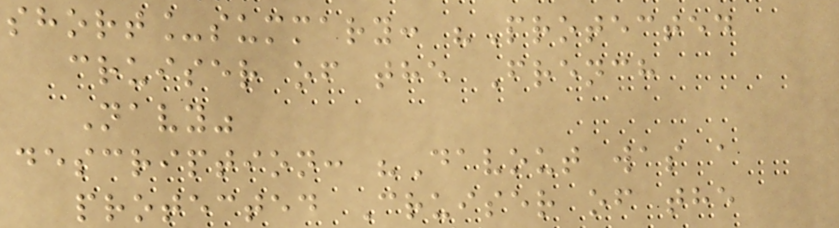short_summary: "Protected
cruiser of the French
Navy"
description: "Davout was a
protected Cruiser of the
